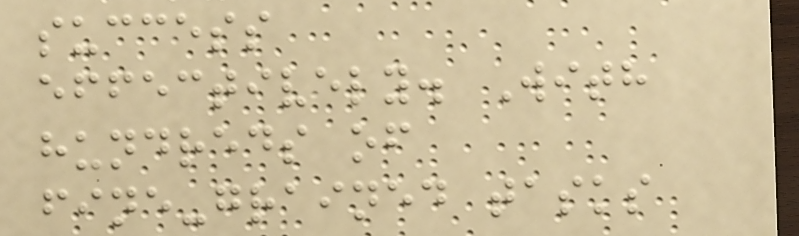success
effectively. With
hundreds of
fine-grained tasks
